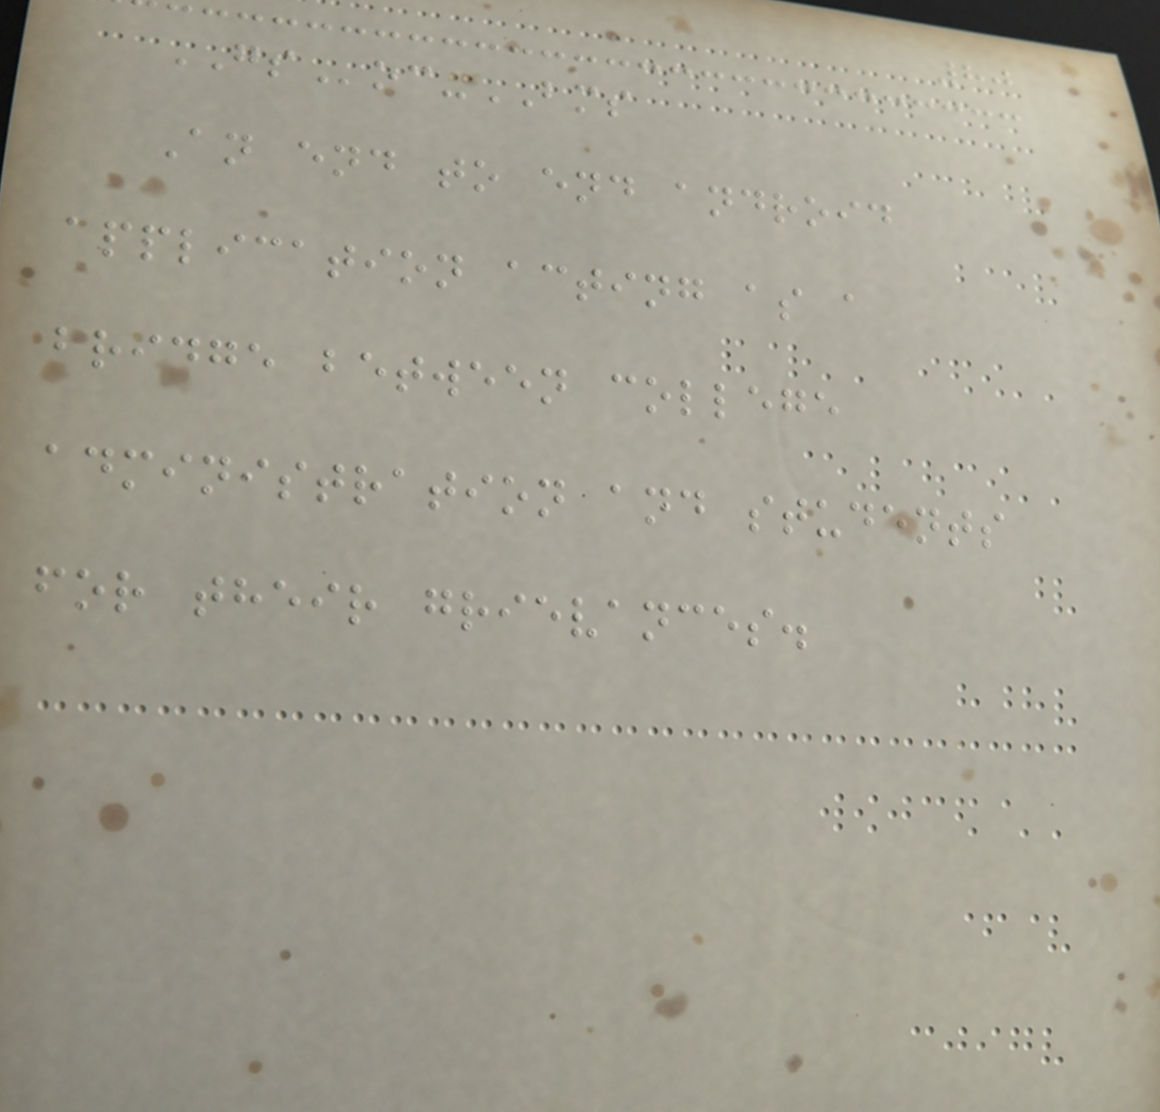80
GSoc-BMS
An end to end android
application acting as a
bridge between college
administration and students
for their grievances.
